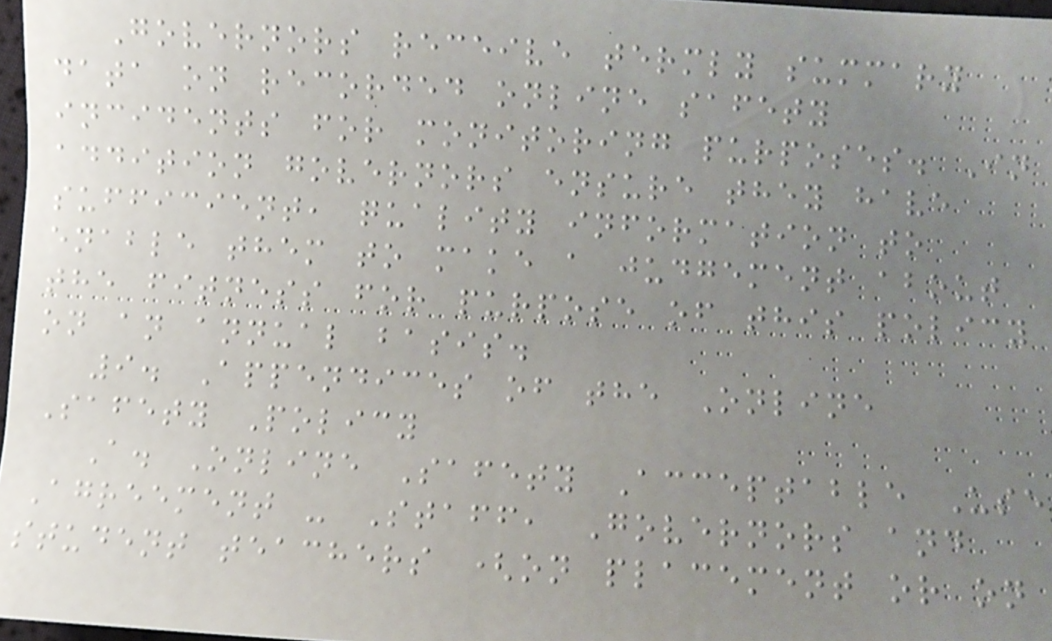Governors receive termly summary
data on recorded online safety
incidents for monitoring purposes. In
addition governors ensure they have
sufficient, quality information to
enable them to make a judgement about
the fitness for purpose of this policy
on an annual basis.
9. Appendices of the Online
Safety Policy
A. Online Safety Acceptable Use
Agreement - Staff, Governors and
student teachers (on placement or on
